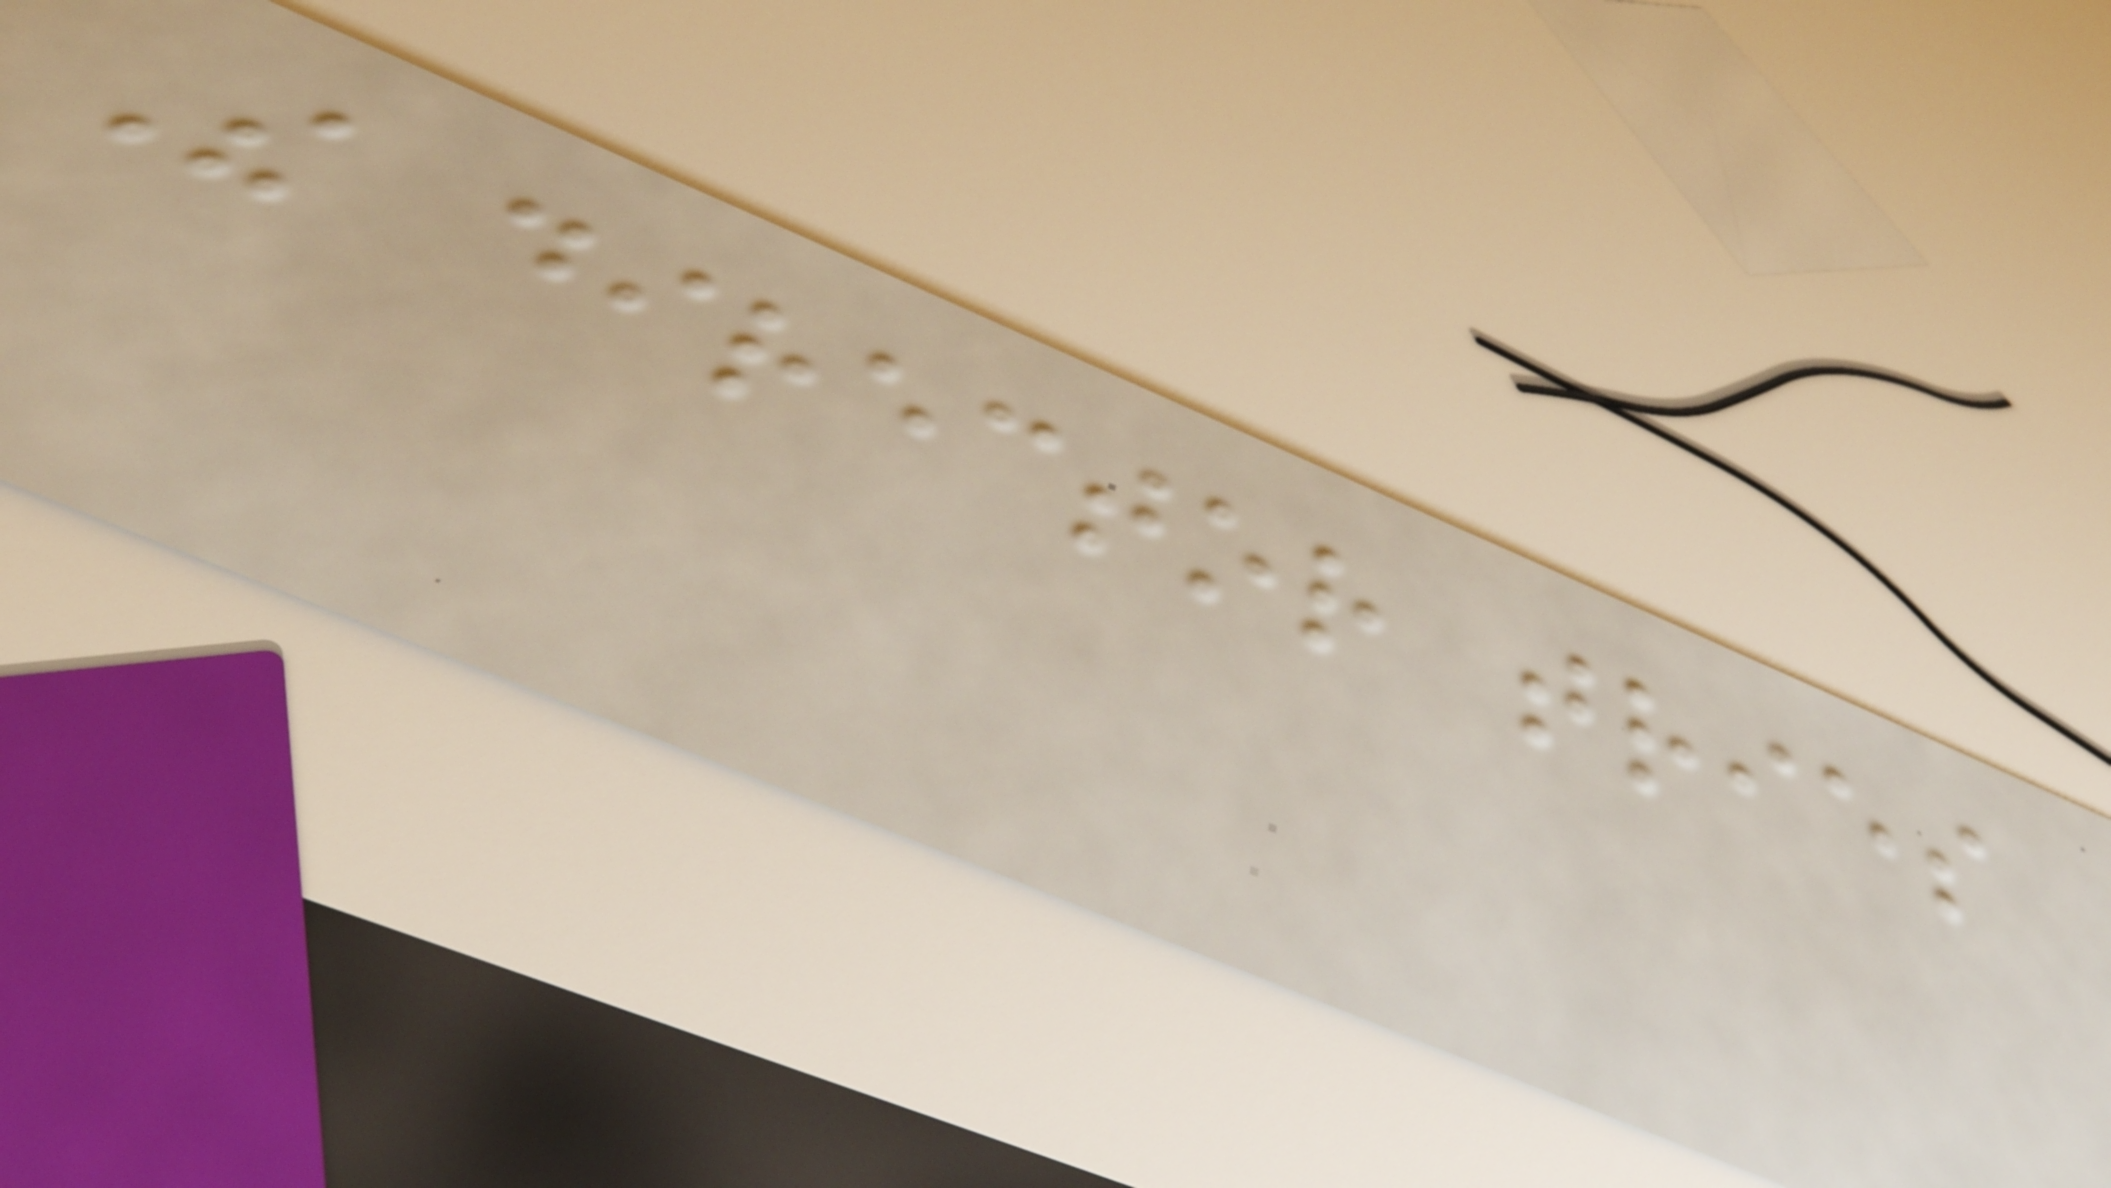The director tries
